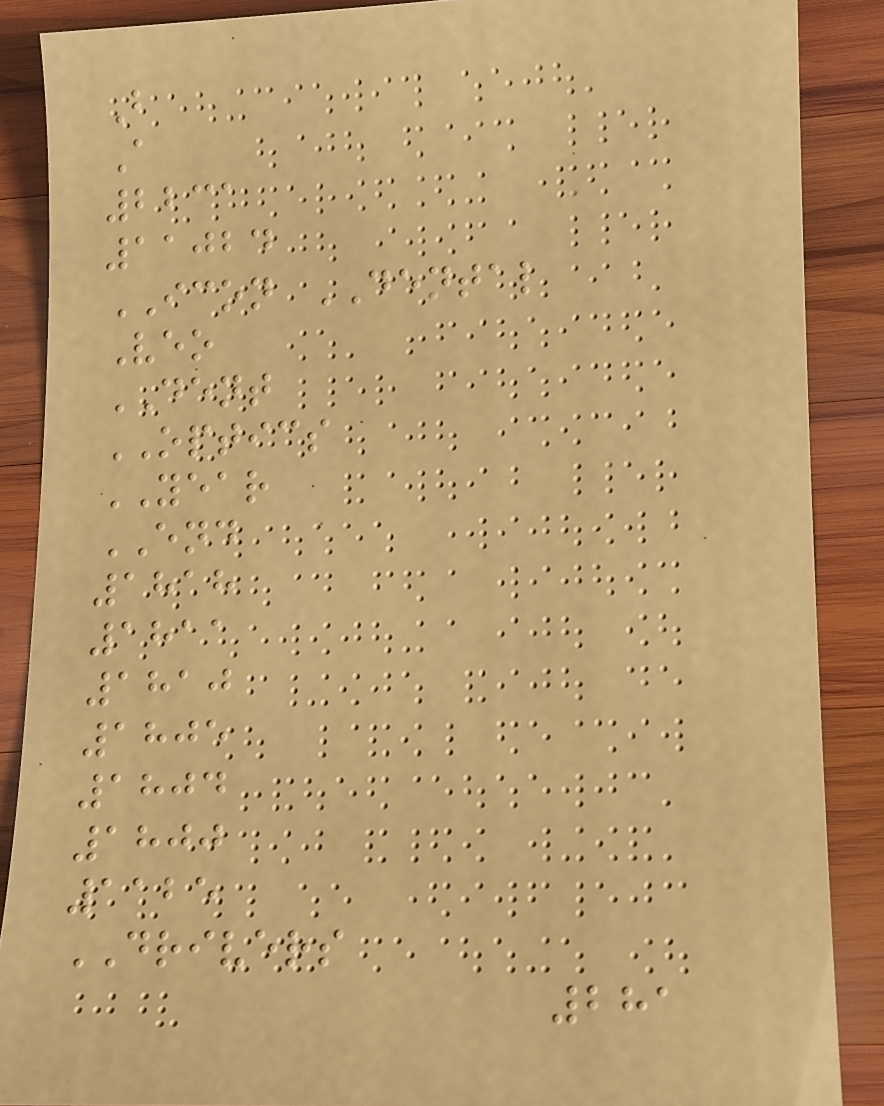B
A
2231
11024
ICON DENTAL
Veo
DENT
OPTICS
YEAR
END
1818
1811
1810
1805
1804
1800
1125
DRIVERS
281
